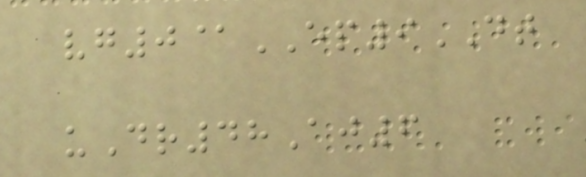vg0@EP9DT
uDr48Aj6
